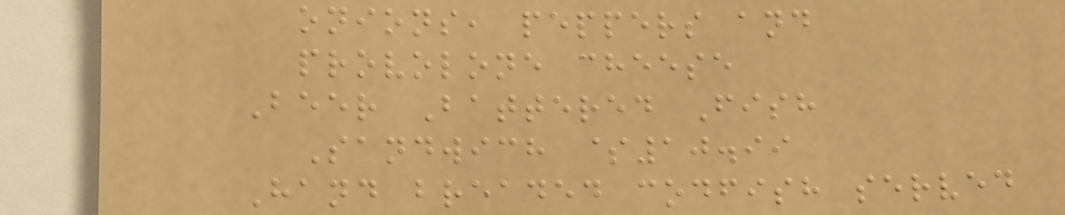onions, peppers and
provolone cheese
Beer Battered Fish
Sandwich $10.99
Hand breaded codfish served
